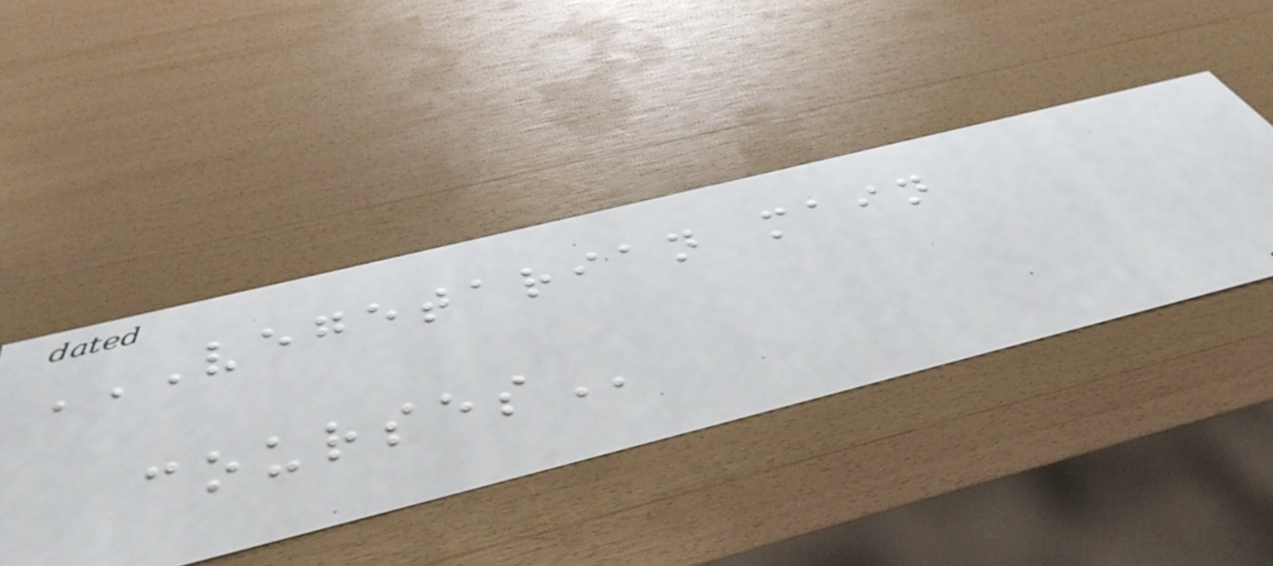VEGETARIAN MAIN
COURSES
